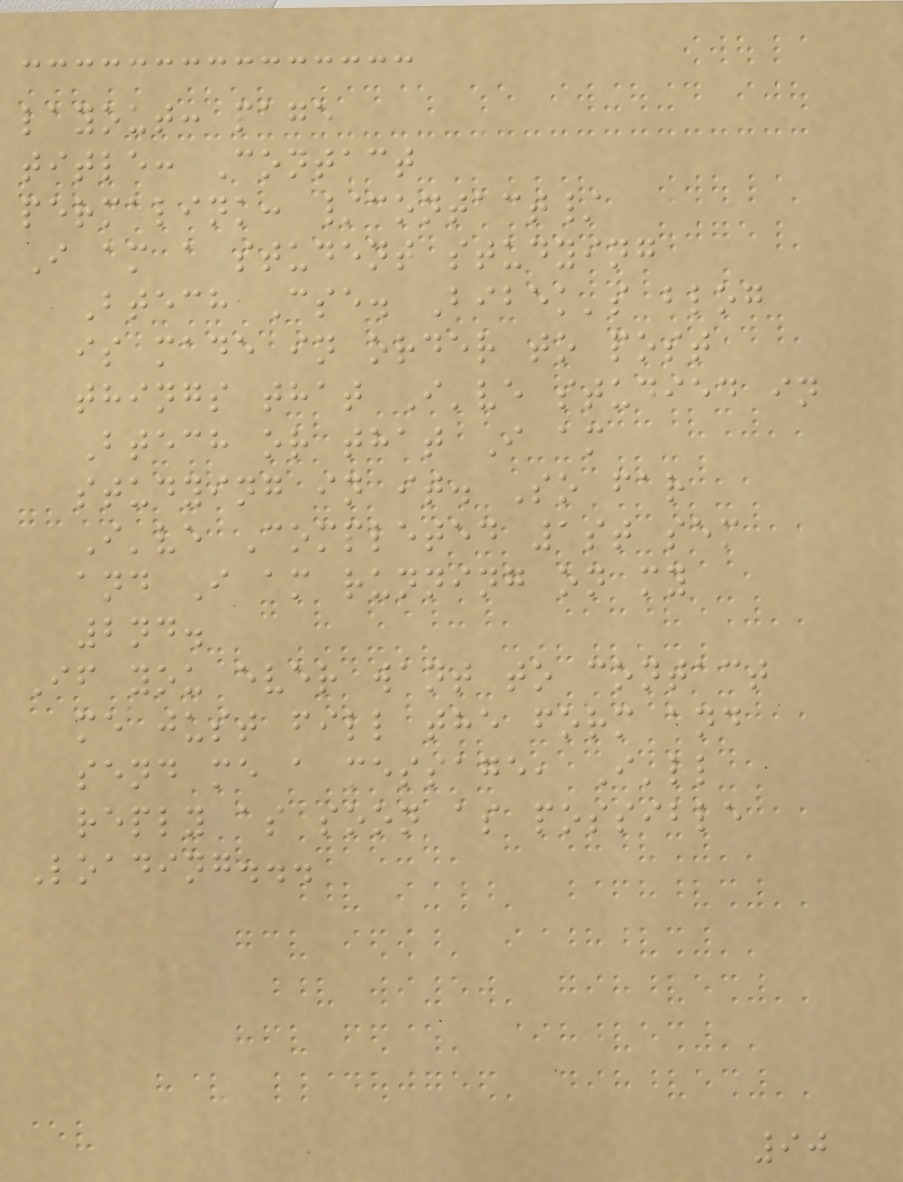layout: page
title: Contact
permalink: /contact/
I am a student studying
Btech Cse. Bibek's blog
is made in order to post
things that I've studied in
Btech or that I am
studying in it. So far
I've Completed 1st sem
and I am running on my
2nd.
If you ever want to contact
me just fill the form and
send me a message, I'll
reply as soon as possible
Loading...
90
